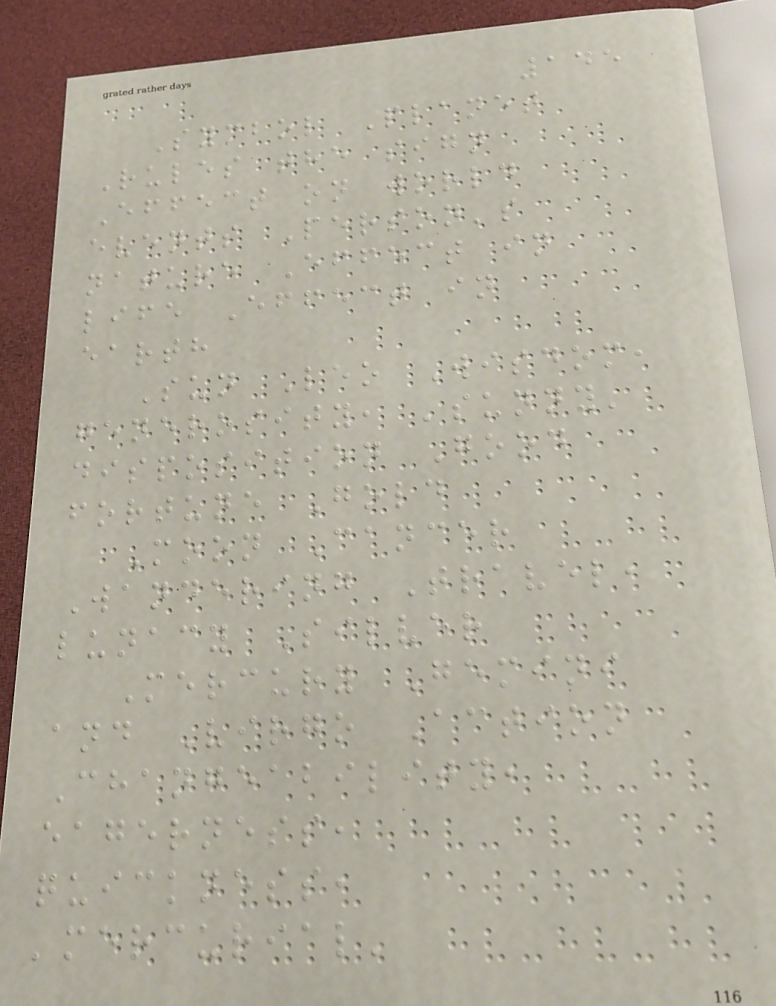145
Symbol Planet
Rules the sign
Effect on world
events Person's
nature Effect in
life Effect in
earth
Sun Leo Wisdom,
generosity, 'sunny'
disposition Good
fortune Gold
Moon Cancer
Wandering Travel,
lunacy Silver
Mercury Gemini
and Virgo Action
Changeability,
eagerness,
quickness,
'mercurial'
